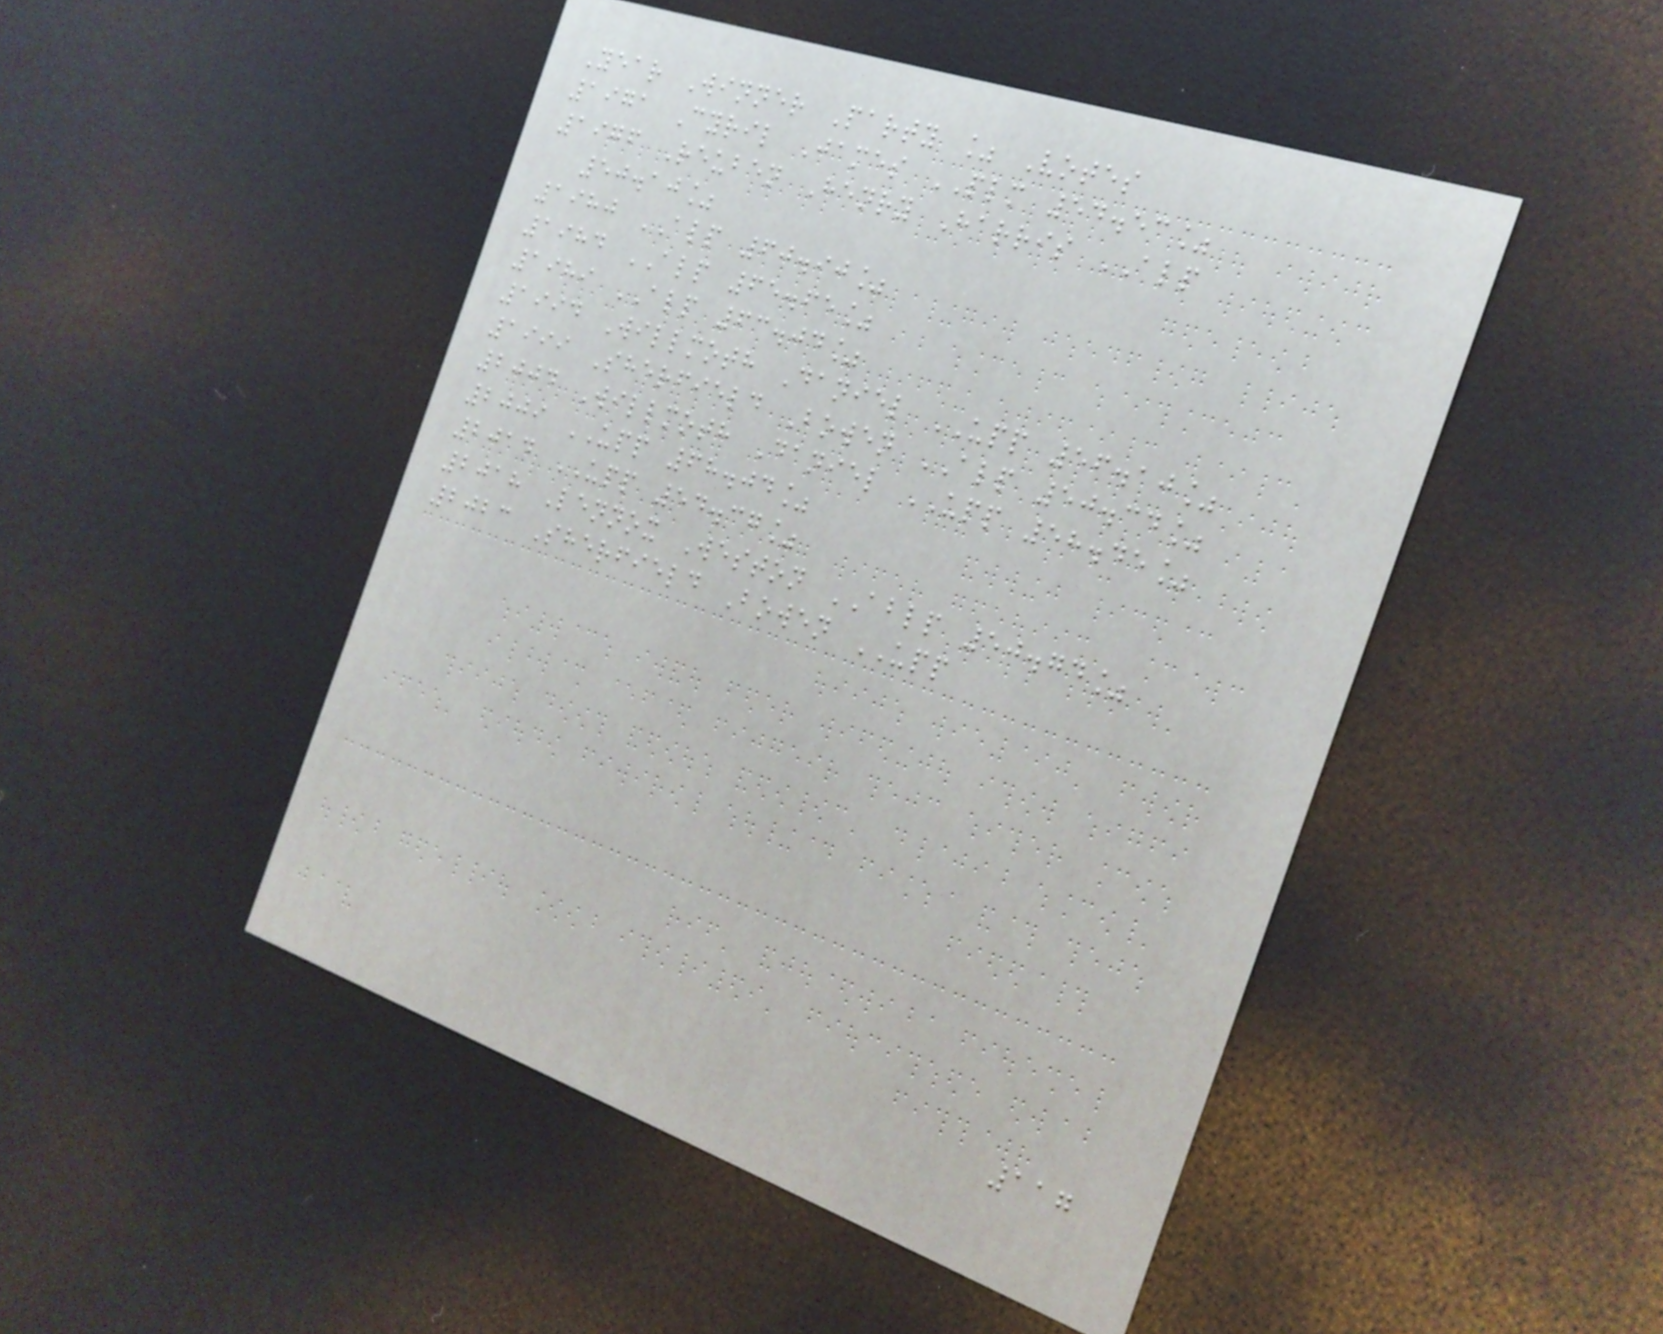Year Winner Party % Votes
1971 Cyril James PLM 54.53%
1976 Reuben Henry Harris ALP
50.10%
1980 ALP 60.90%
1984 ALP 65.65%
1989 ALP 63.04%
1994 Willmoth Daniel UPP 56.10%
1999 Sherfield Bowen ALP 50.34%
2004 Willmoth Daniel UPP 58.45%
2009 UPP 68.04%
2014 UPP 54.37%
2018 Lennox Weston ABLP 50.74%
2023 Sherfield Bowen UPP
117
